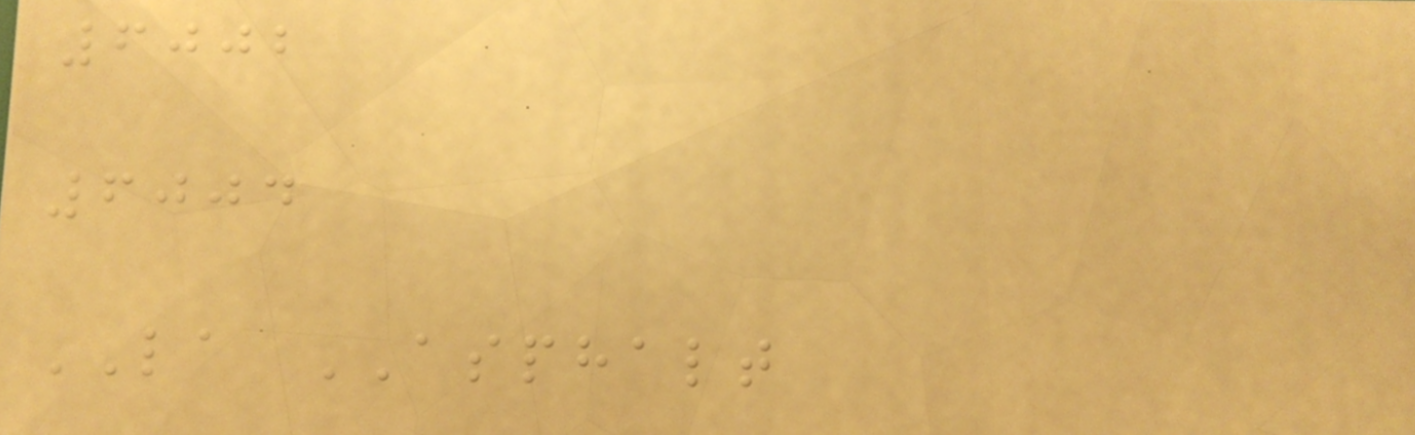6002
6004
LA ASPHALT
